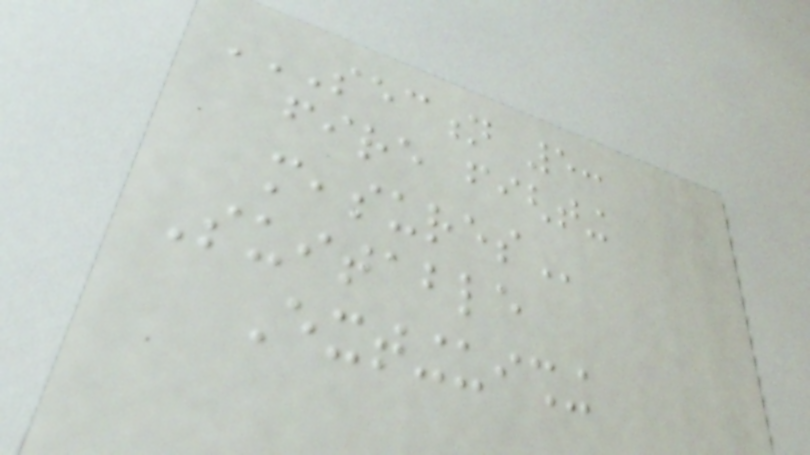SECTION 5:
FIRE FIGHTING
MEASURES
Suitable
Extinguishing
